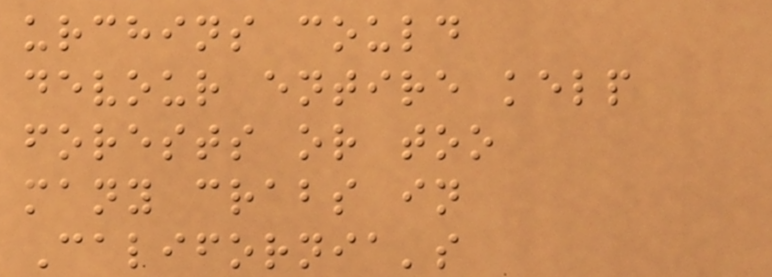urchins could
devour entire kelp
forests or too
many crabs in
California's
